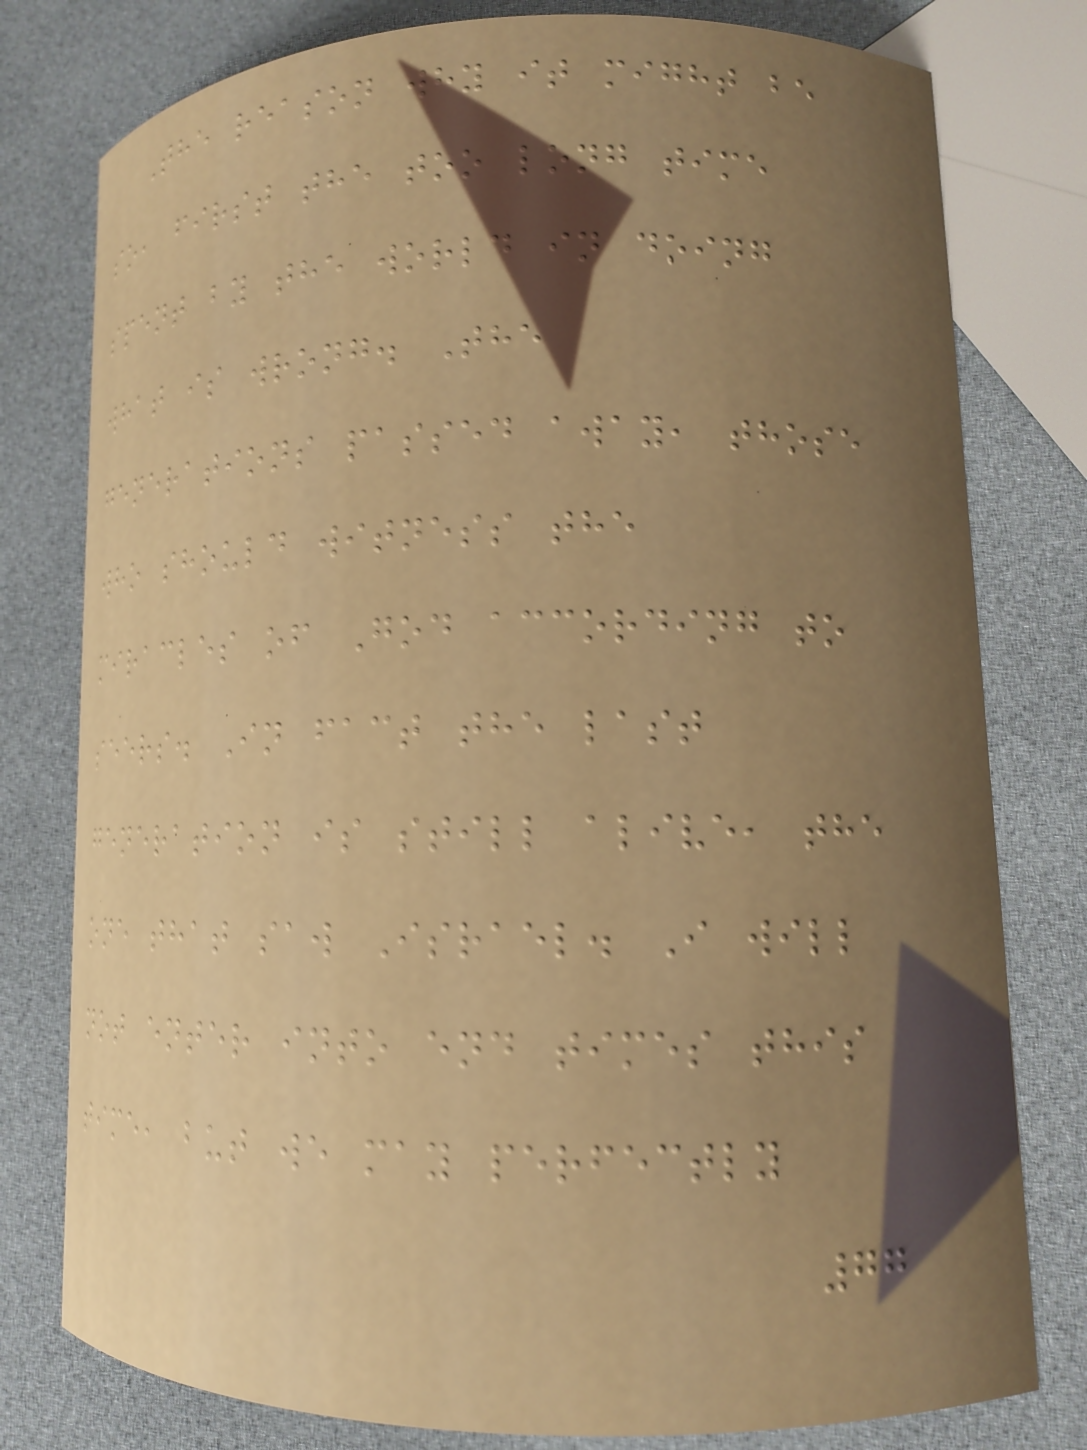The reason why it might be
so, first the too long time
spent by the world in doing
what is wrong. The
generations passed away, those
who should witness the
miracles of God according to
seers. In fact the last
generation is still alive, the
one that saw Israel. I will
not enter into end times this
time, but we may perfectly
77
